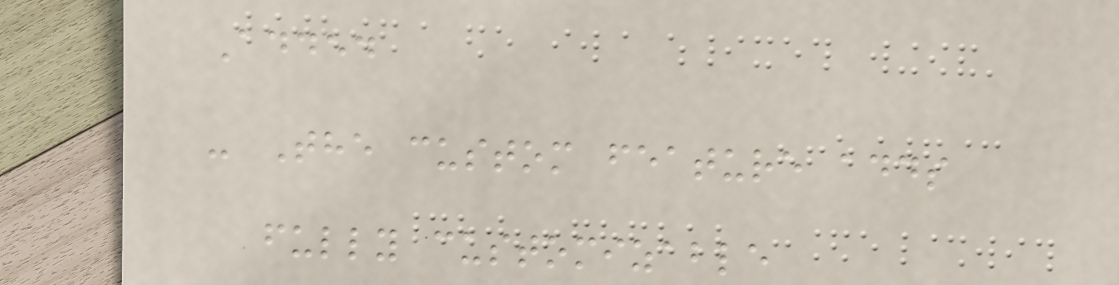Added
- The custom feature adds
fully customizable
